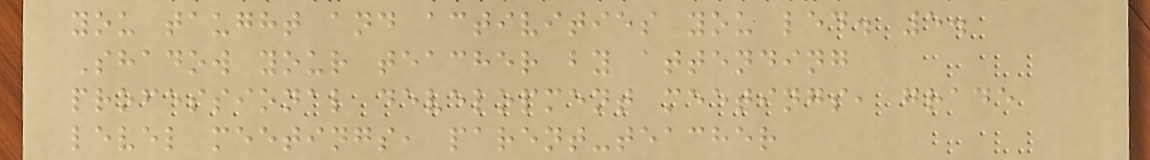you taught and activities you led. 5.
Shadow your teacher by attending
professional development meetings, grade
level meetings, parent-teacher
